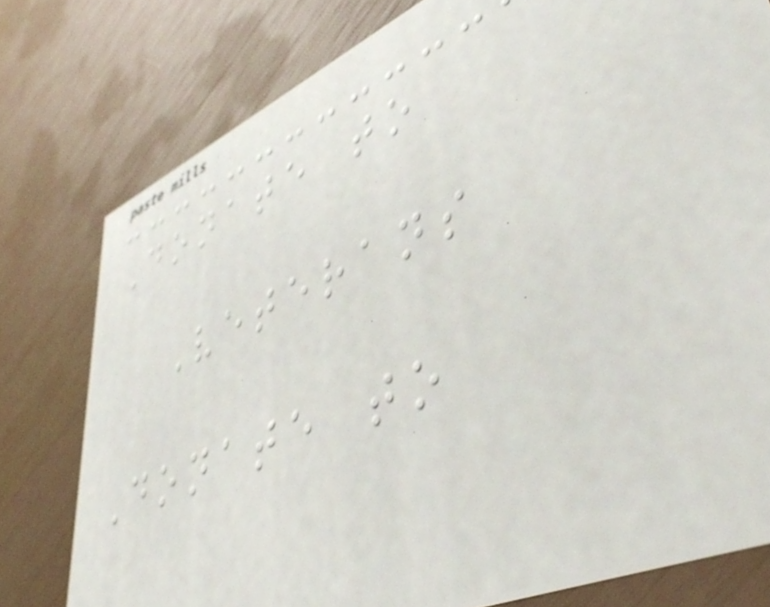Donate to
Veterans
Donate to
